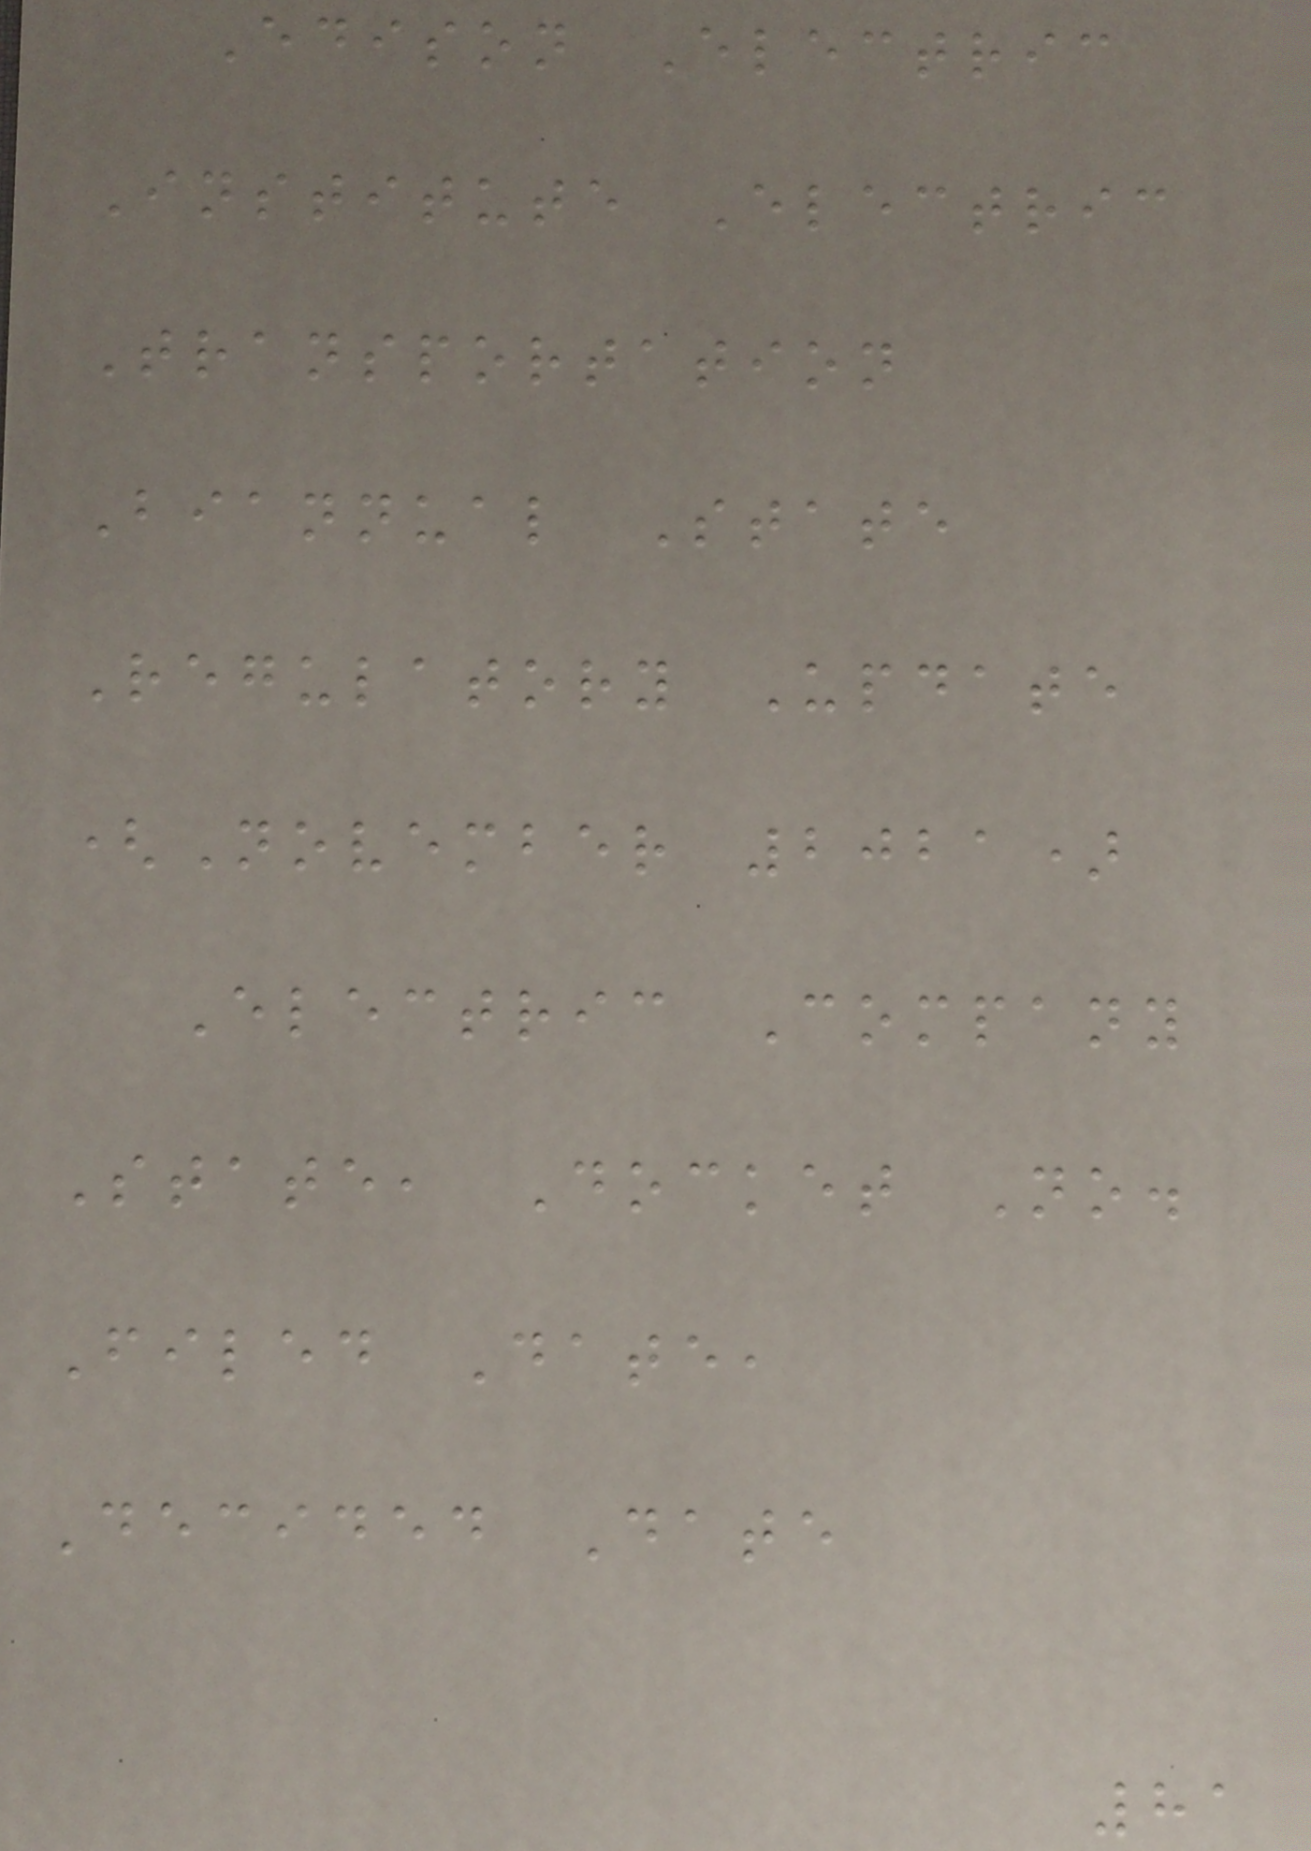Edison Electric
Institute Electric
Transportation
Biannual State
Regulatory Update
(November 2021)
Electric Company
State, Docket No.
Filed Date,
Decided Date
81
